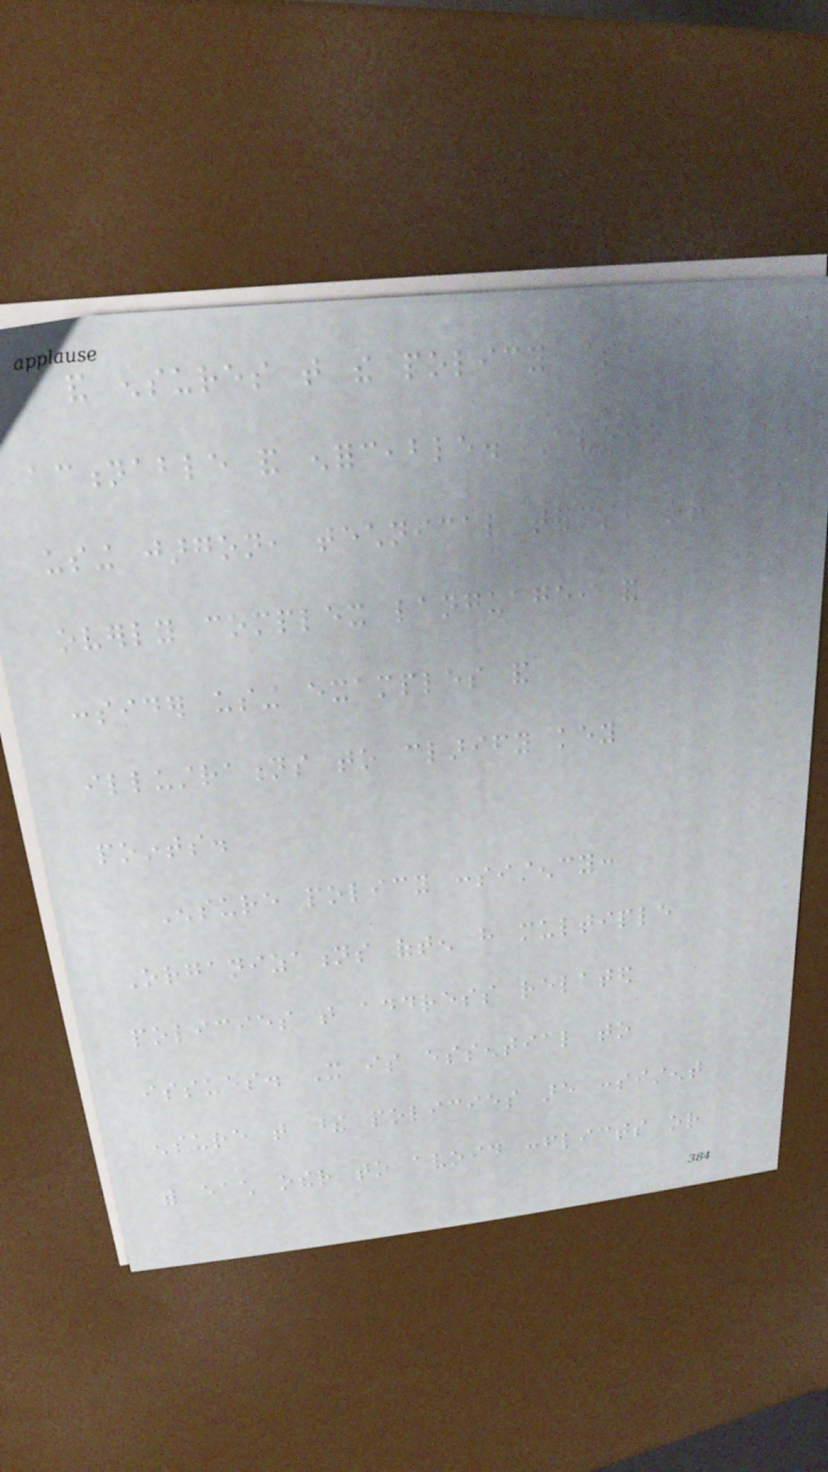and ensures that the policy is
actionable and enforceable. Avoid
using jargon, technical terms, or
overly complex language, and
consider using examples and
illustrations to clarify key
points.
Ensure policy consistency:
Organizations often have multiple
policies that address related
issues. It is essential to
ensure that these policies are consistent
with each other to avoid conflicts or
